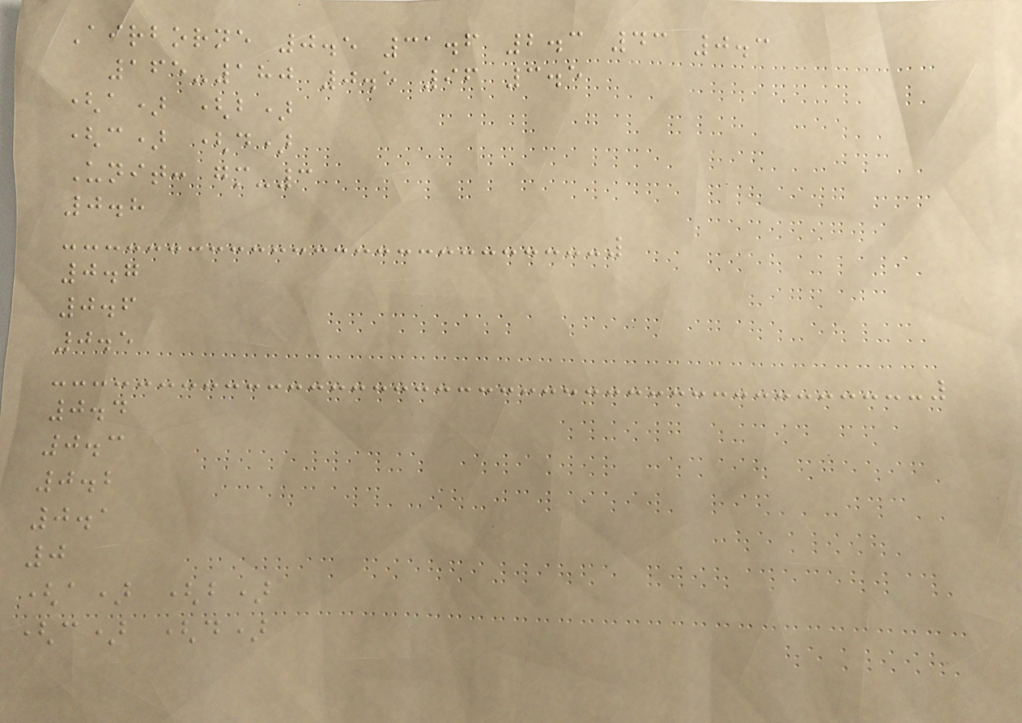Airborne 0.5 31.6 2.3 43 0.3
165-180 0.5 96 3.5
(a) (b)
(c) (d)
Unit: gm-3
0.8
0.7
0.6
0.5
0.4
0.3
0.2
0.1
0
(a) (b)
(c) (d)
